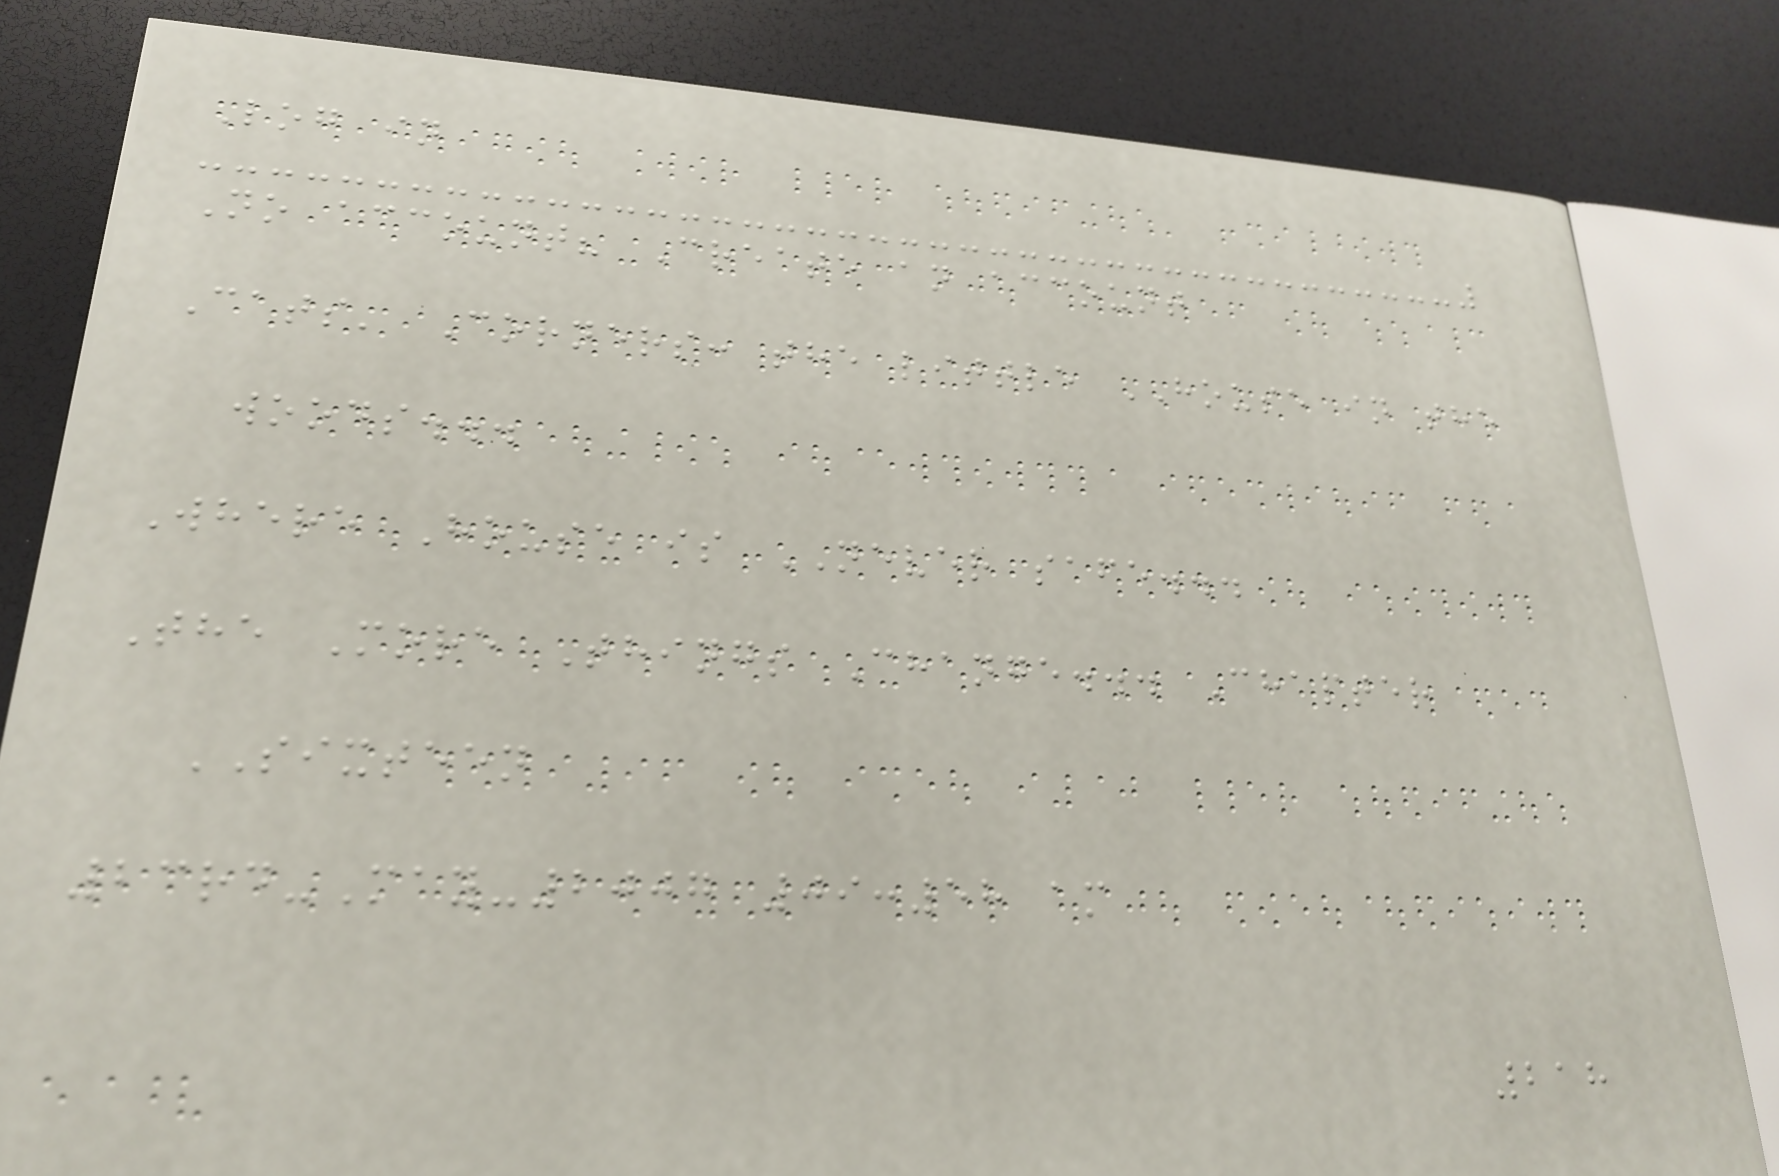Log in
No account? Create an account
Cats' Corners: the little HOUSE in the
woods...
Where House is NEVER safe...
The More Things Change... Chapter
SIXTEEN
23rd-May-2007 09:58 am
218
